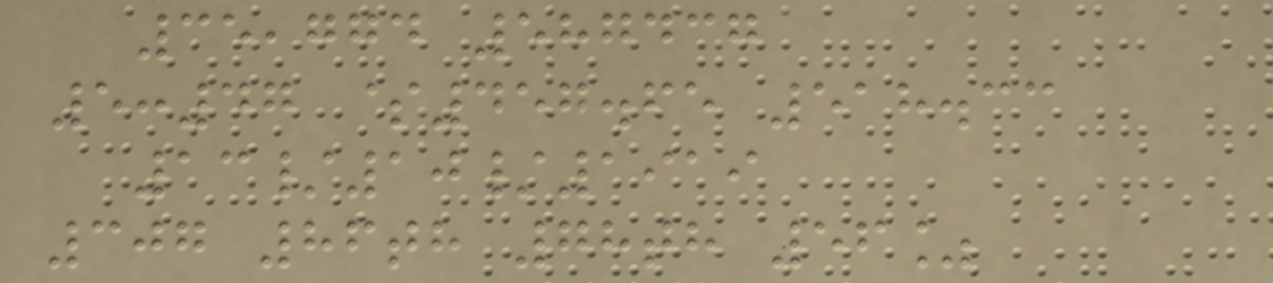35,774 587437
5:47 $457.65 518.33
13/10/1919
307 86th 78th 56%
